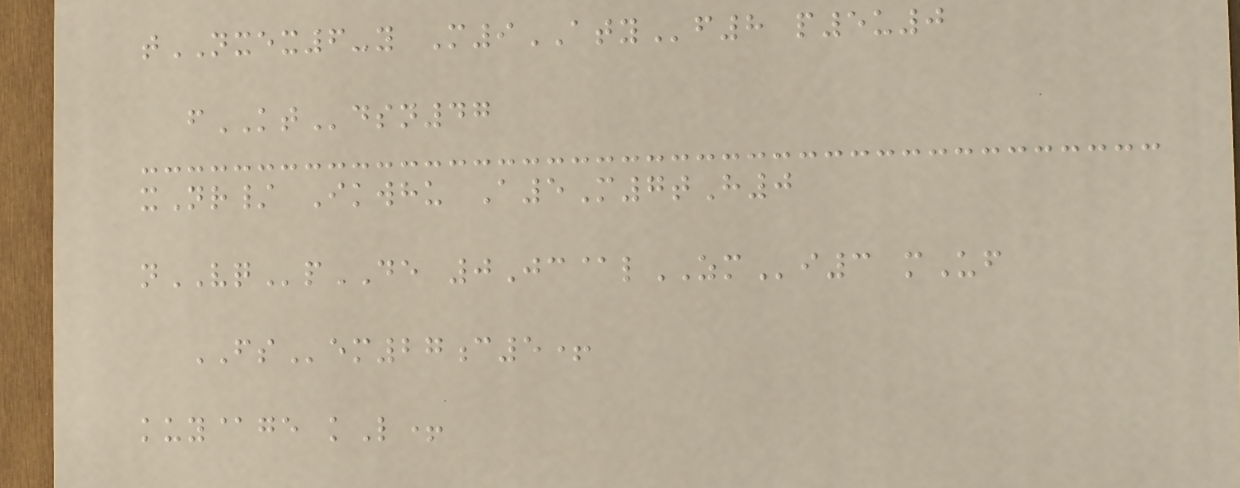tNXEX6-y M9ATYf8 p5u0
fKTdsn47
xNr/ Ikwhu A5M7tH0
nVQpDE 0Jc@lZMi3 mUf
FSem27c5+
kuy@ge kL+
